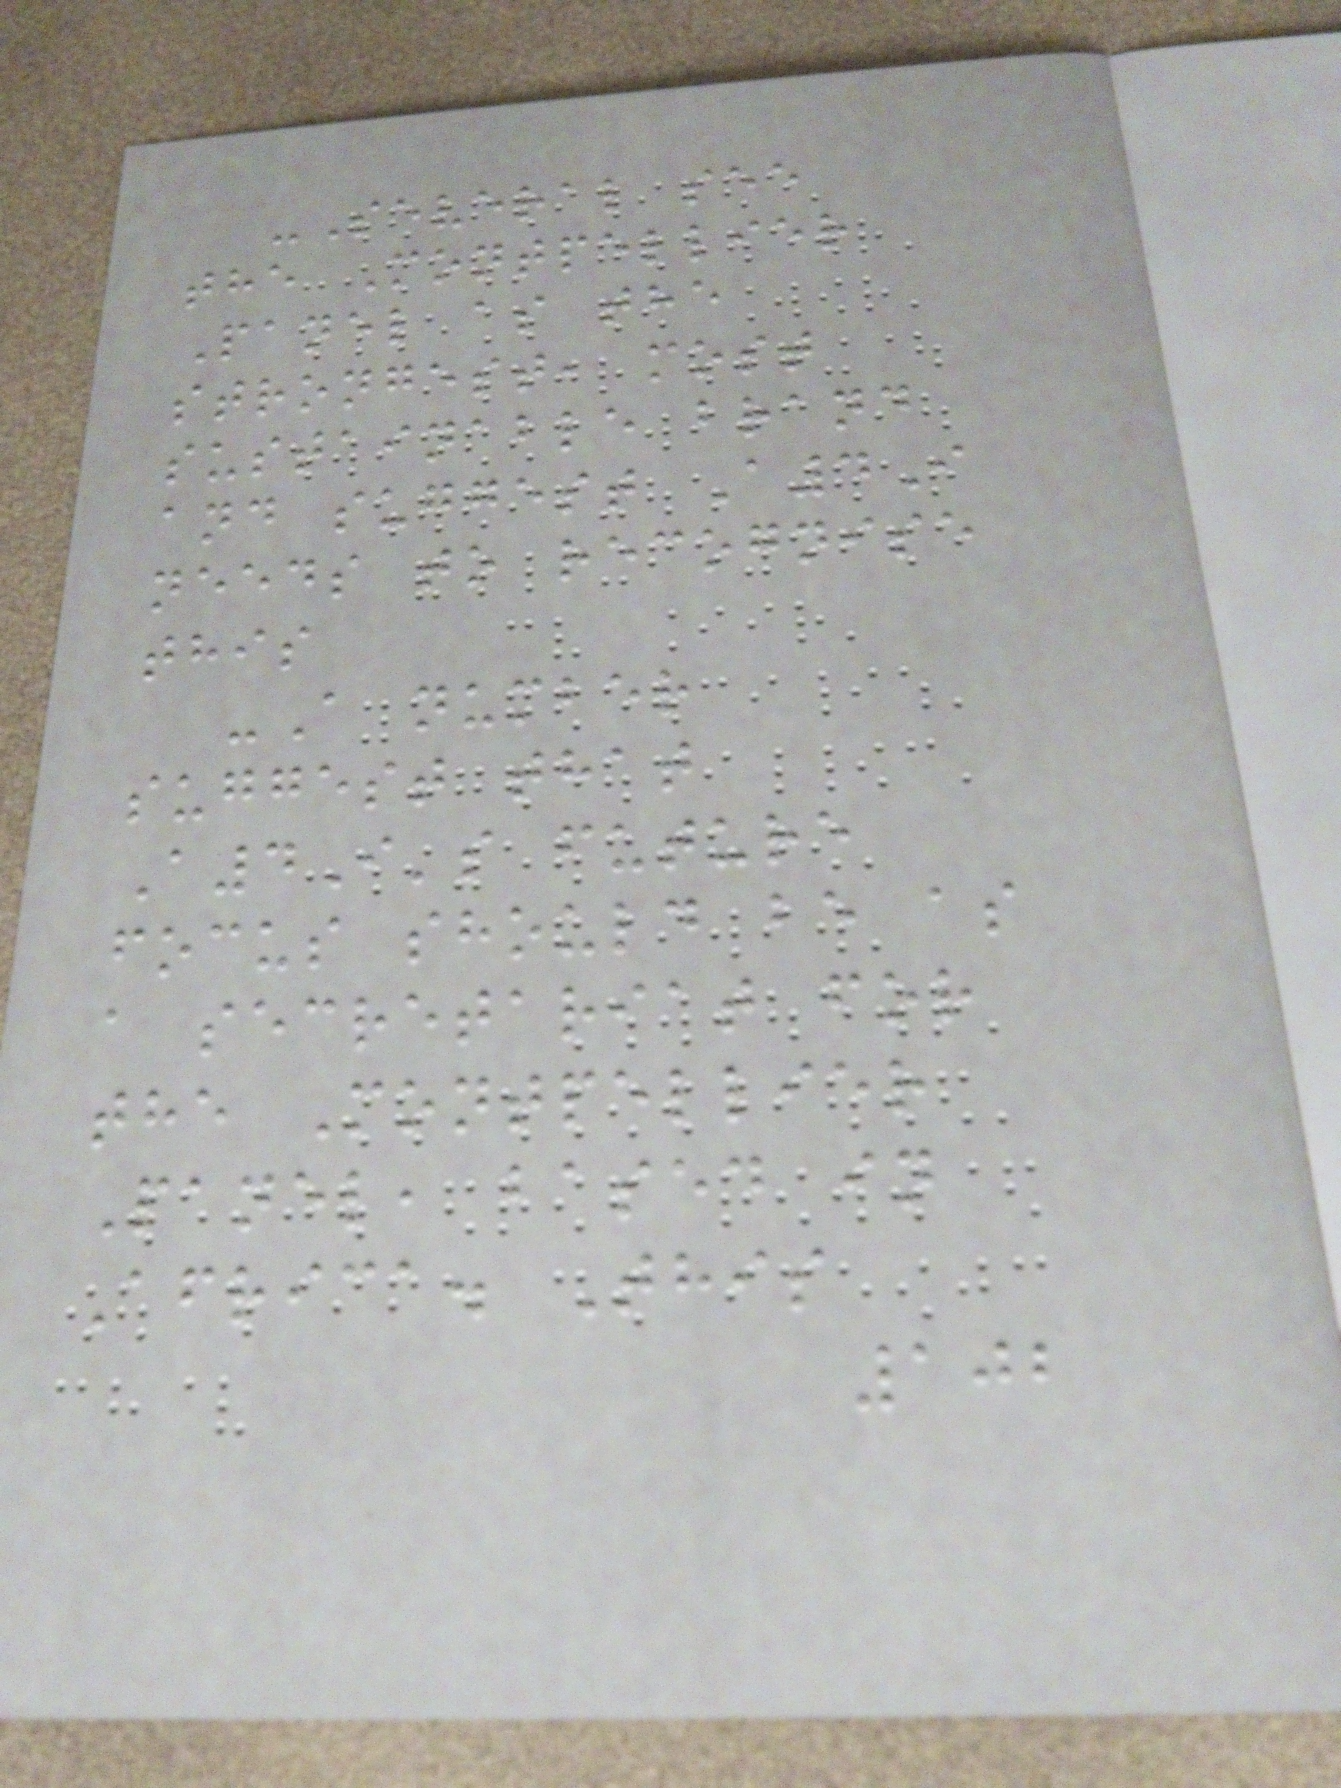-Several see
the Montpellier
Panel as the
strongest, most
sustainable brand
and suggest A4I
needs to recognise
this
-A number
suggest that
A4I's future
focus should be as
a secretariat for
the Montpellier
Panel, based in
Africa. This
102
